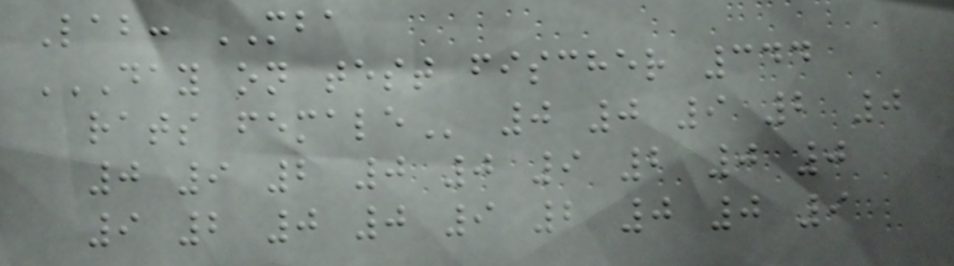Lab: MBA
DAY ON TEST FISCHER 344
RATS FEMALE 0 0 9 2 0
0 9 2 0 0 9 2 0 0
9 2 0 0 9 2 0 0 9
